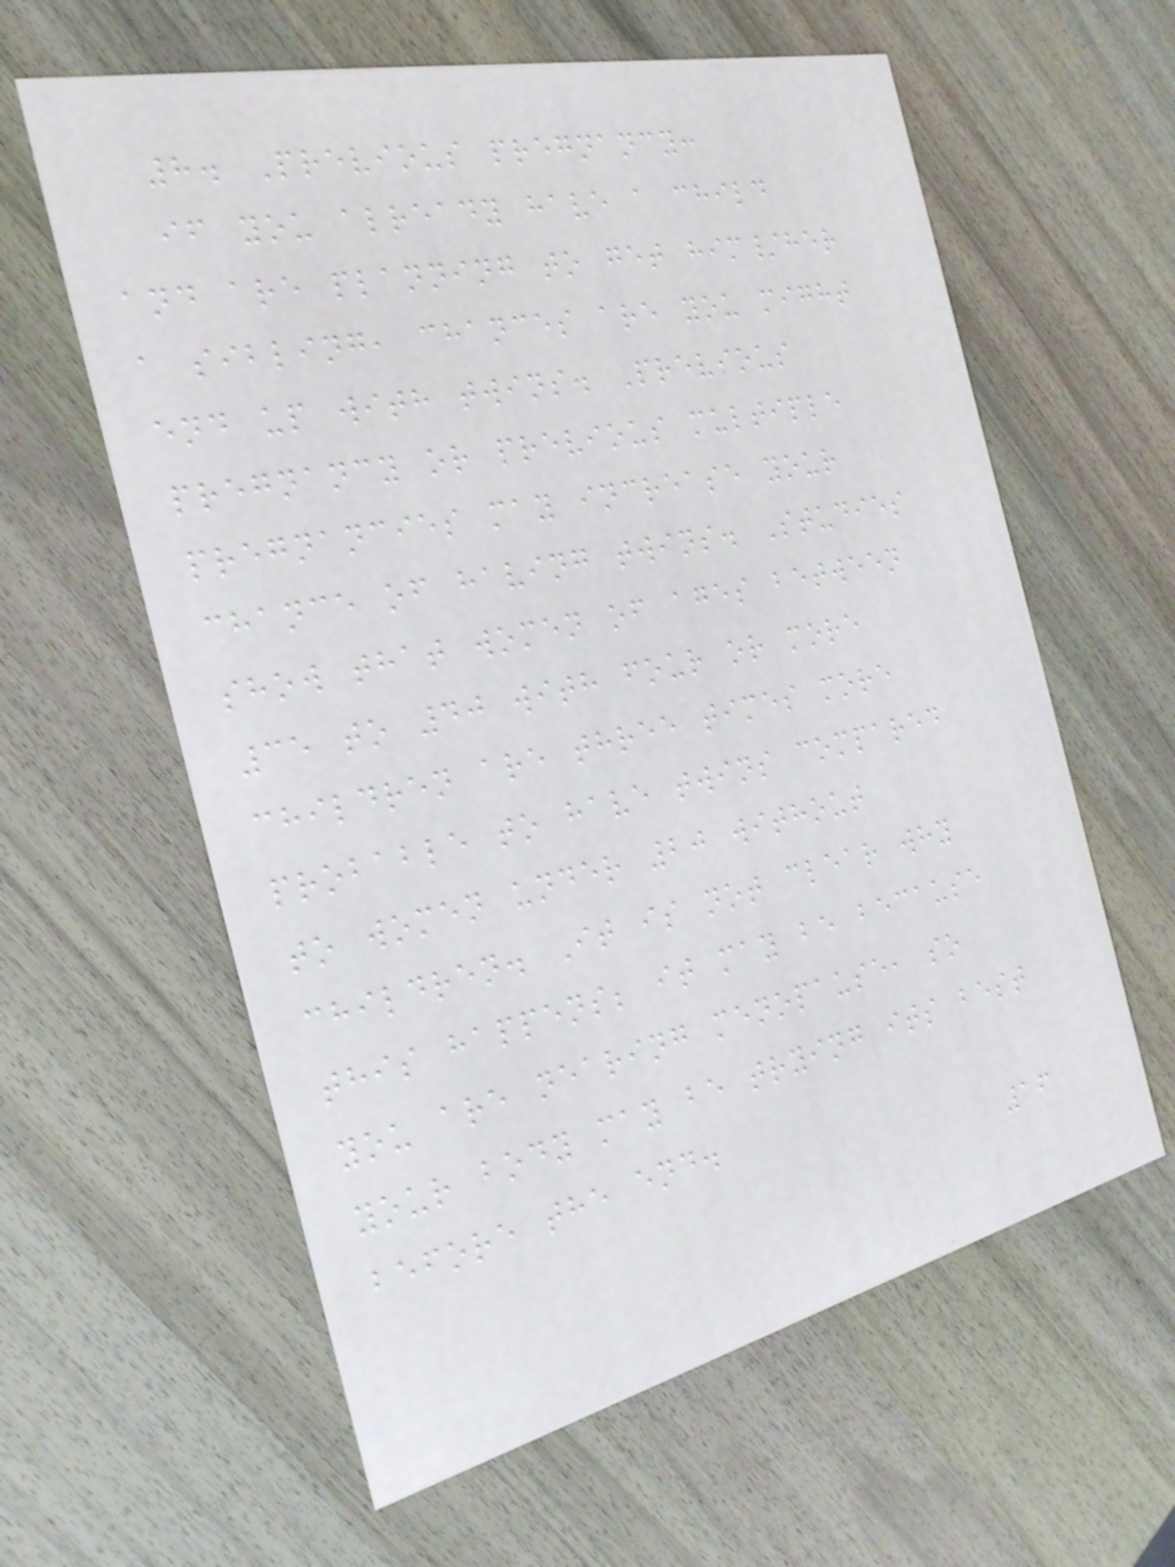8. Previous pregnancy:
if you already have a child
and are planning to get him/her
a sibling, chances are you might
end up with twins. Previous
pregnancy or previous multiple
pregnancies may increase your
chance of having twins. Studies
show that women of ages between
35 to 40 with four or more
children are three times more
probable to have twins compared
to women under 20 without
children. It is not clear why
this happens; it may be because
you are nearing menopause, so
your body may be trying its best
before the end.
16
